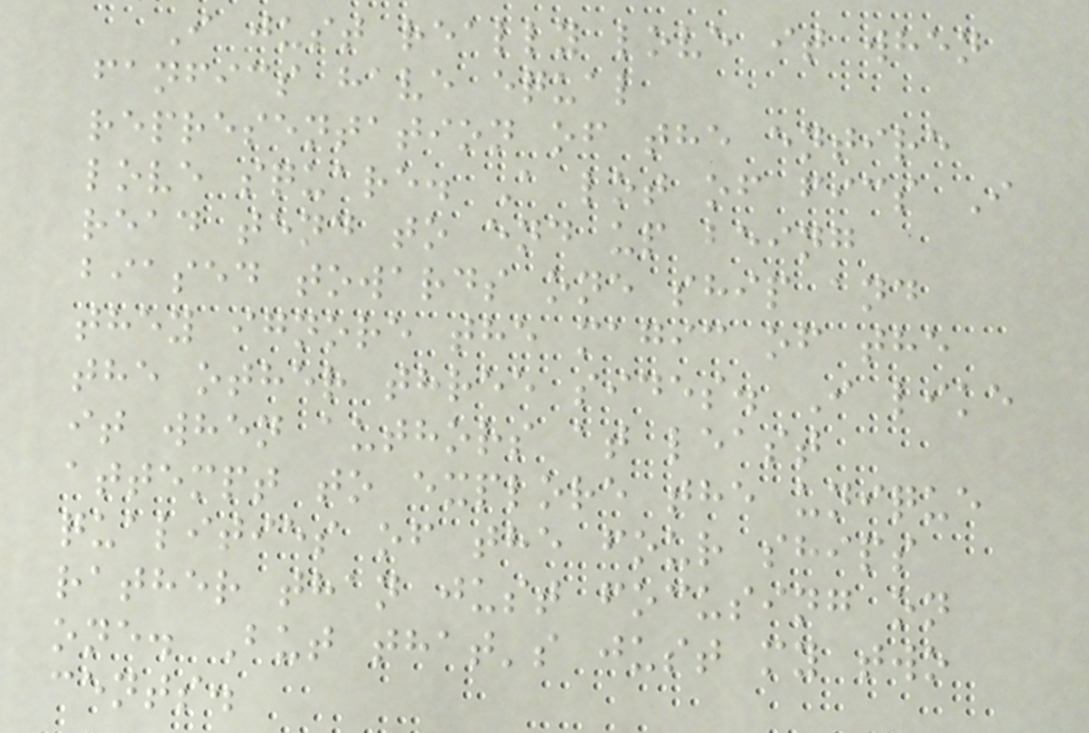I just really love it when
fanfics have equal
representation of the entire
love square. A lot of fics I
read tend to end up being
biased towards one ship and
they ignore the magic of the
the other three sides. I like
it when authors at least
attempt to explore the unique
qualities of the four ships
rather than just focusing on
one. But that's just my two
cents.
